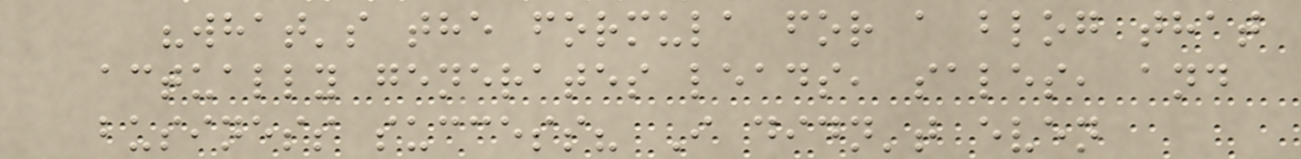"what's the formula for a blog that
actually generates leads, sales, and
business success? I didn't even
